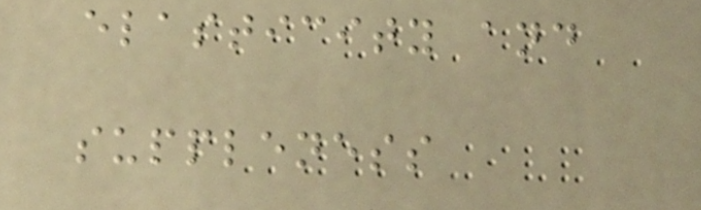elasticity and
suppleness
